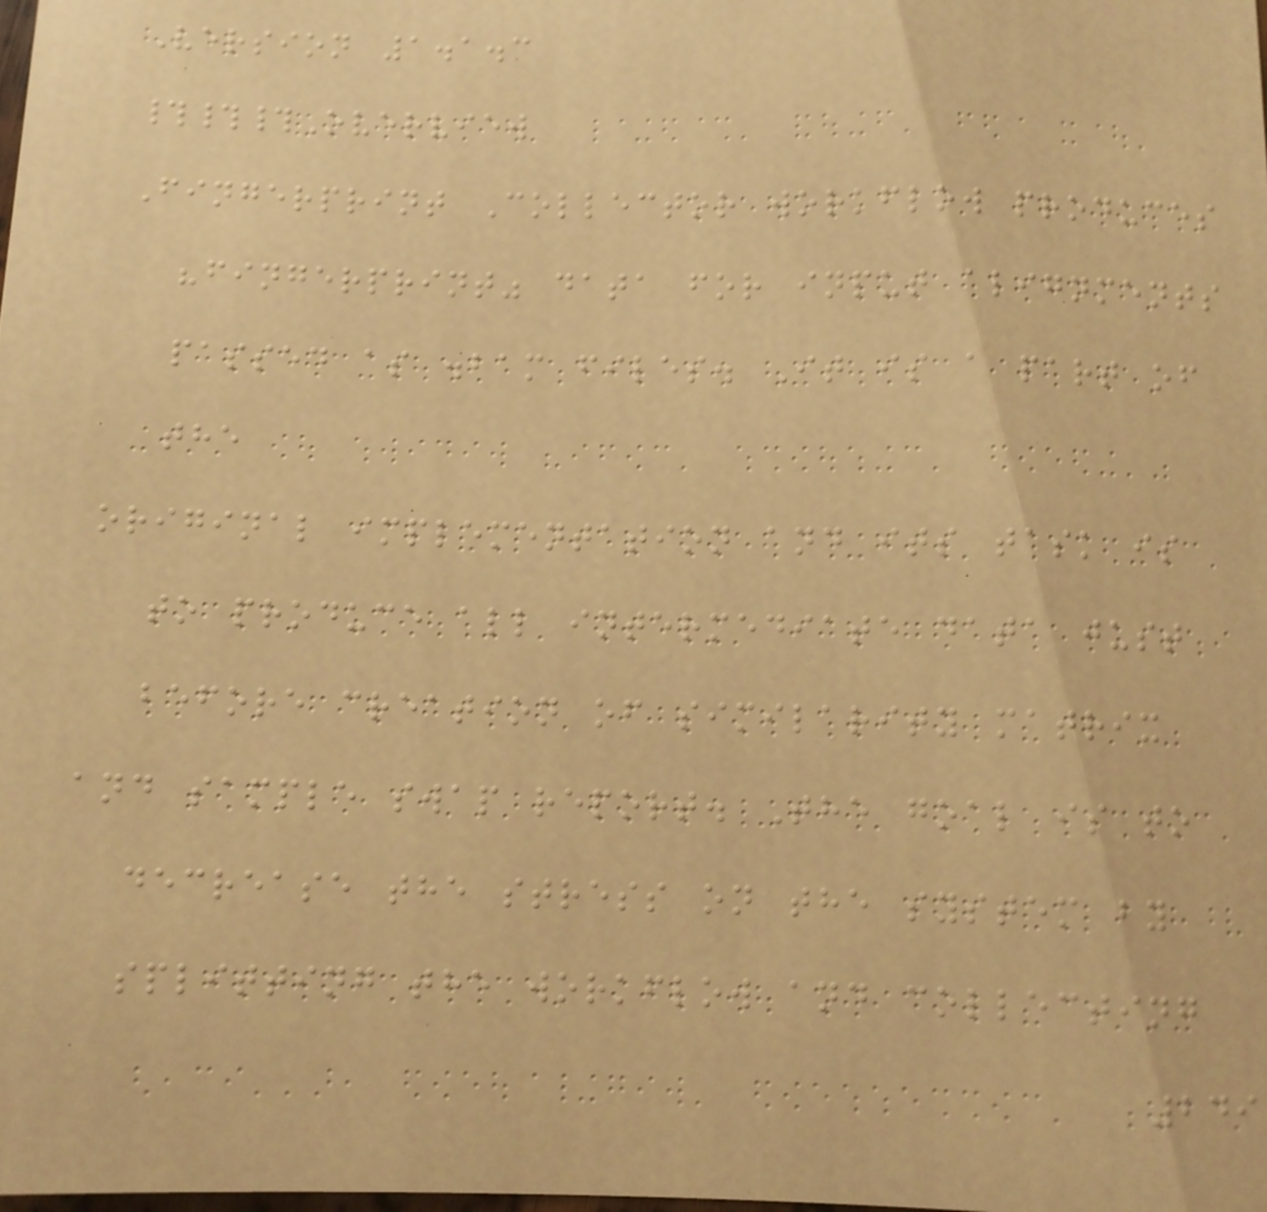Version 1.1.3
###Overview
Fingerprint Collector workflow produces
"fingerprint" data for input alignments
passed as .bam files. It is a part of
the
original implementation and its task is
to produce all intermediate data just
before creation of similarity matrix
and sample swap report. The goal is to
decrease the stress on the system by
splitting the workflow and collecting
249
